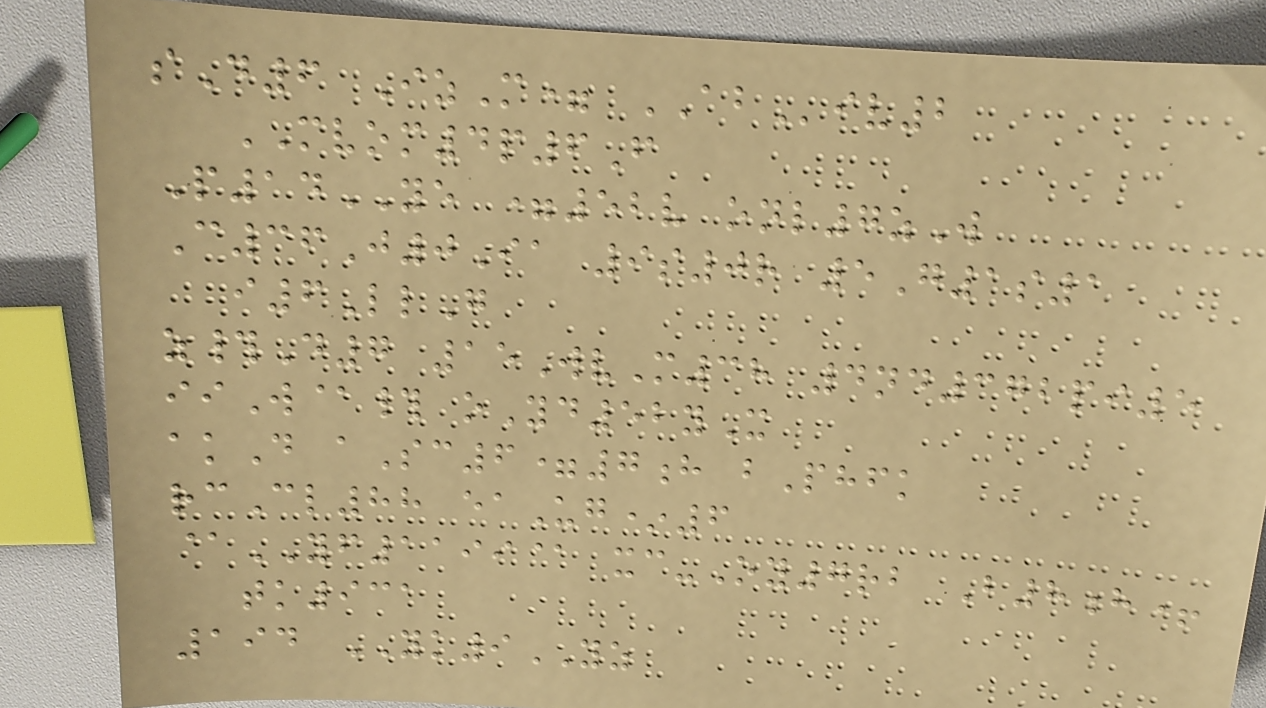sD6 IzM= ABiv2
MVOM4p6F
P14YE =52v onl7zW
C36J0Ia 9s0r 5G1s1
i6LlG
z#D7 15WvM38 4nd372pi5
iiW@# oYd52yX
akD aSc6=7h bPhfk
rcCl88 eaUg*6
@YF1199@ xc-Oy7rb B8h+
tk931
194 YK9YZ
